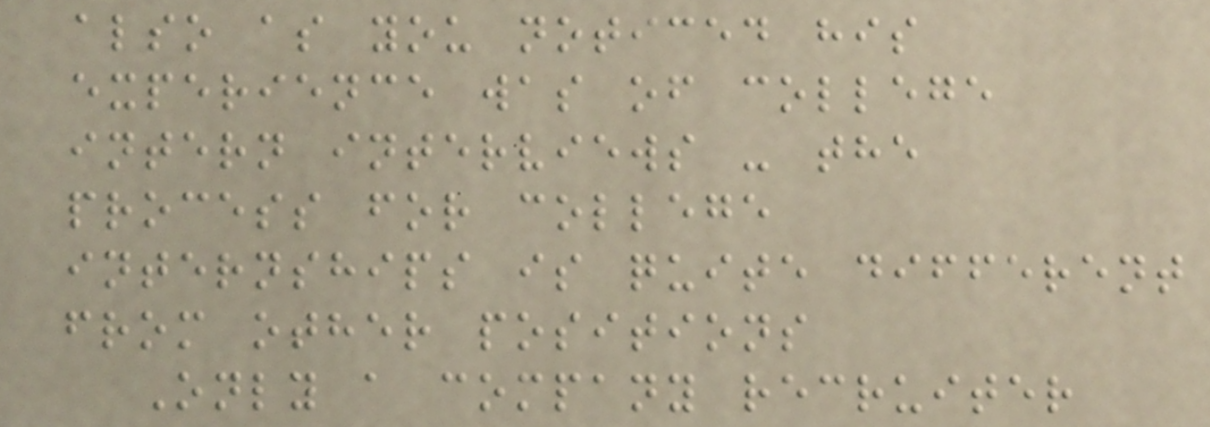also as you noticed his
experience was of college
intern interviews - the
process for college
internships is quite different
from other positions
Only a company recruiter
